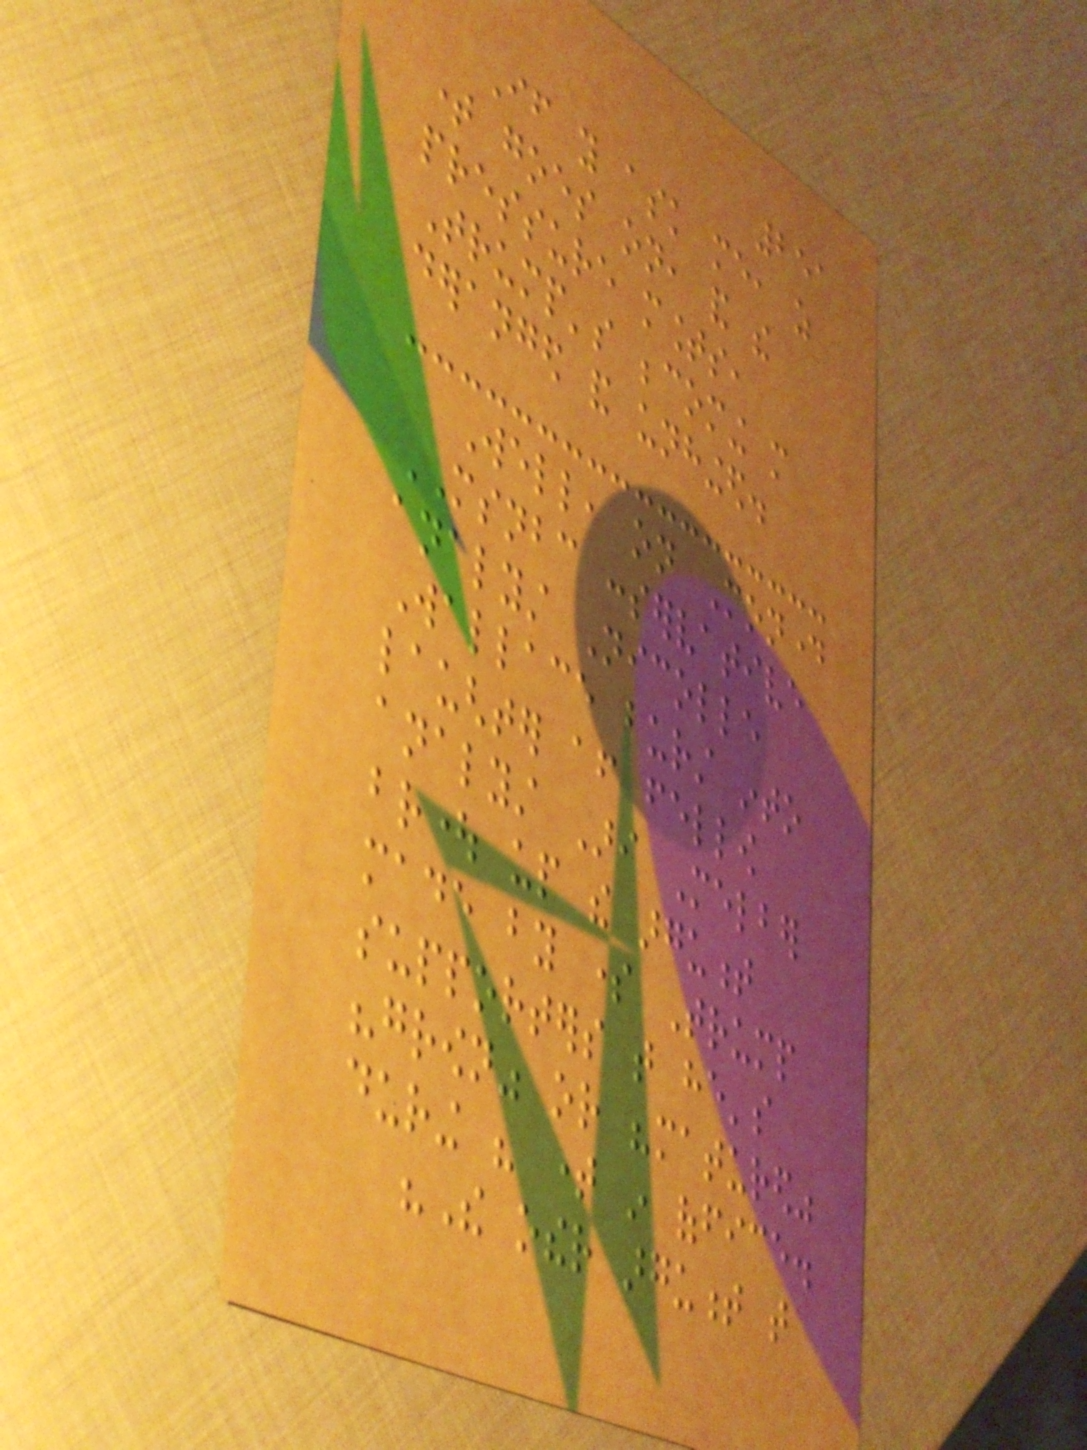251
If you ask me, as
time goes on, and the
pressure mounts,
Trump's becoming more
deranged and unhinged.
Well, on Monday
MSNBC conservative
analyst Nicolle
Wallace burst into
laughter after fellow
analyst Ari Melber
brought up the argument
made by some Trump
supporters that he's
"grown" or "matured"
during his time in office.
"The other argument that
